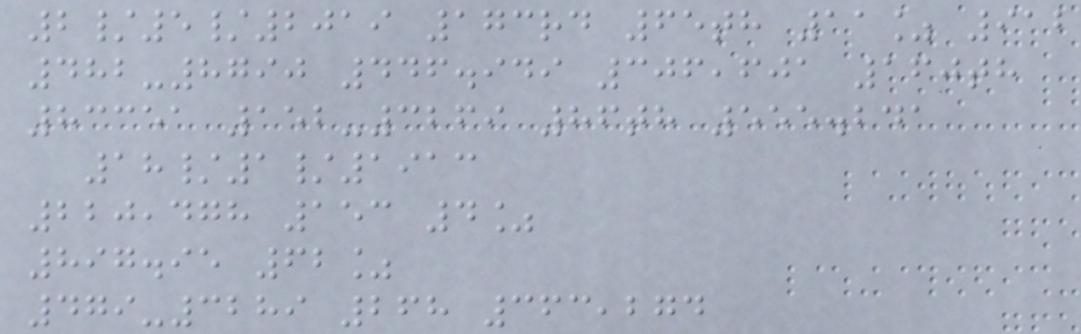2/5/2019 173rd 65th 11% 912
482-8790 446.949 306,601 160th
83351 152-3269 86th 555.241
18/1/1913
220,478 153 4%
897.95 62%
479-3289 268 363,274
